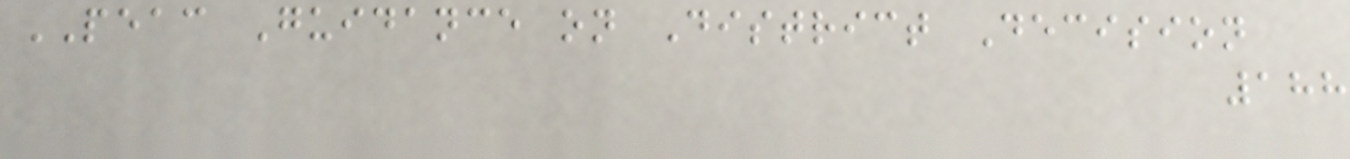PEAC Guidance on District Decision
188
